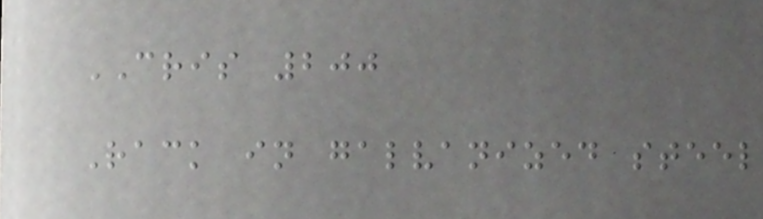CRIS 200
Rack in galvanized steel
